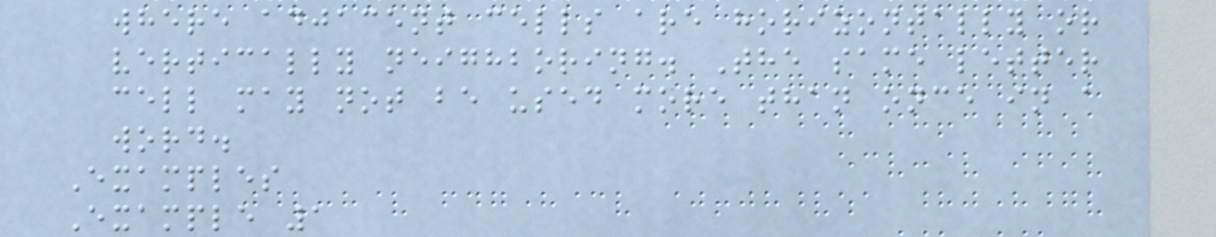where adjacent cells are horizontally or
vertically neighboring. The same letter
cell may not be used more than once in a
word.
Examples
Example 1
